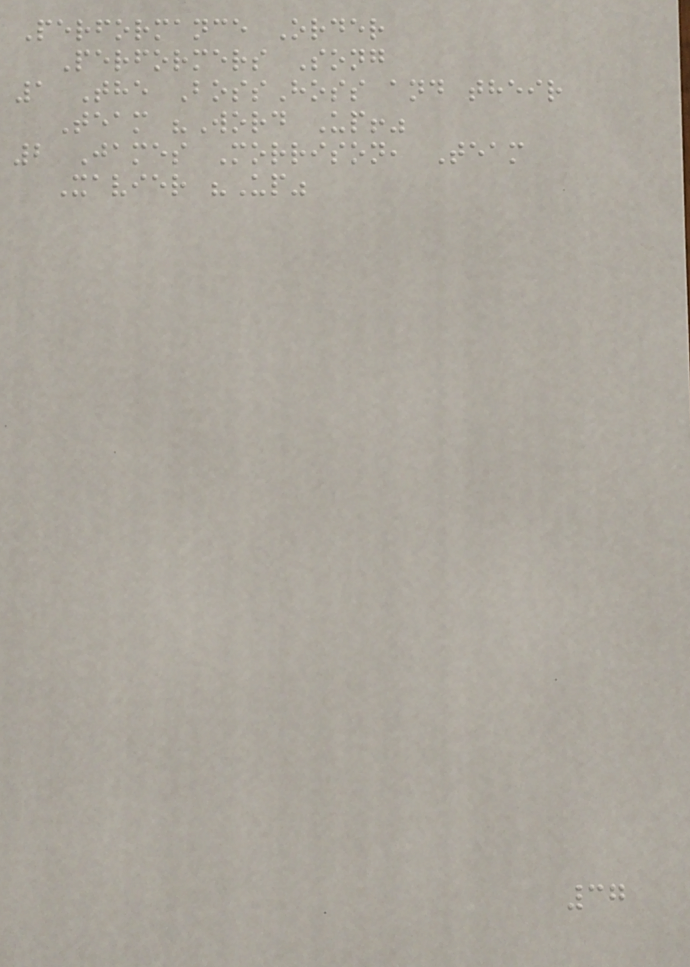Performance Order
Performers Song
1 The BossHoss and their
Team "Word Up!"
2 James Morrison, Team
Xavier "Up"
37
